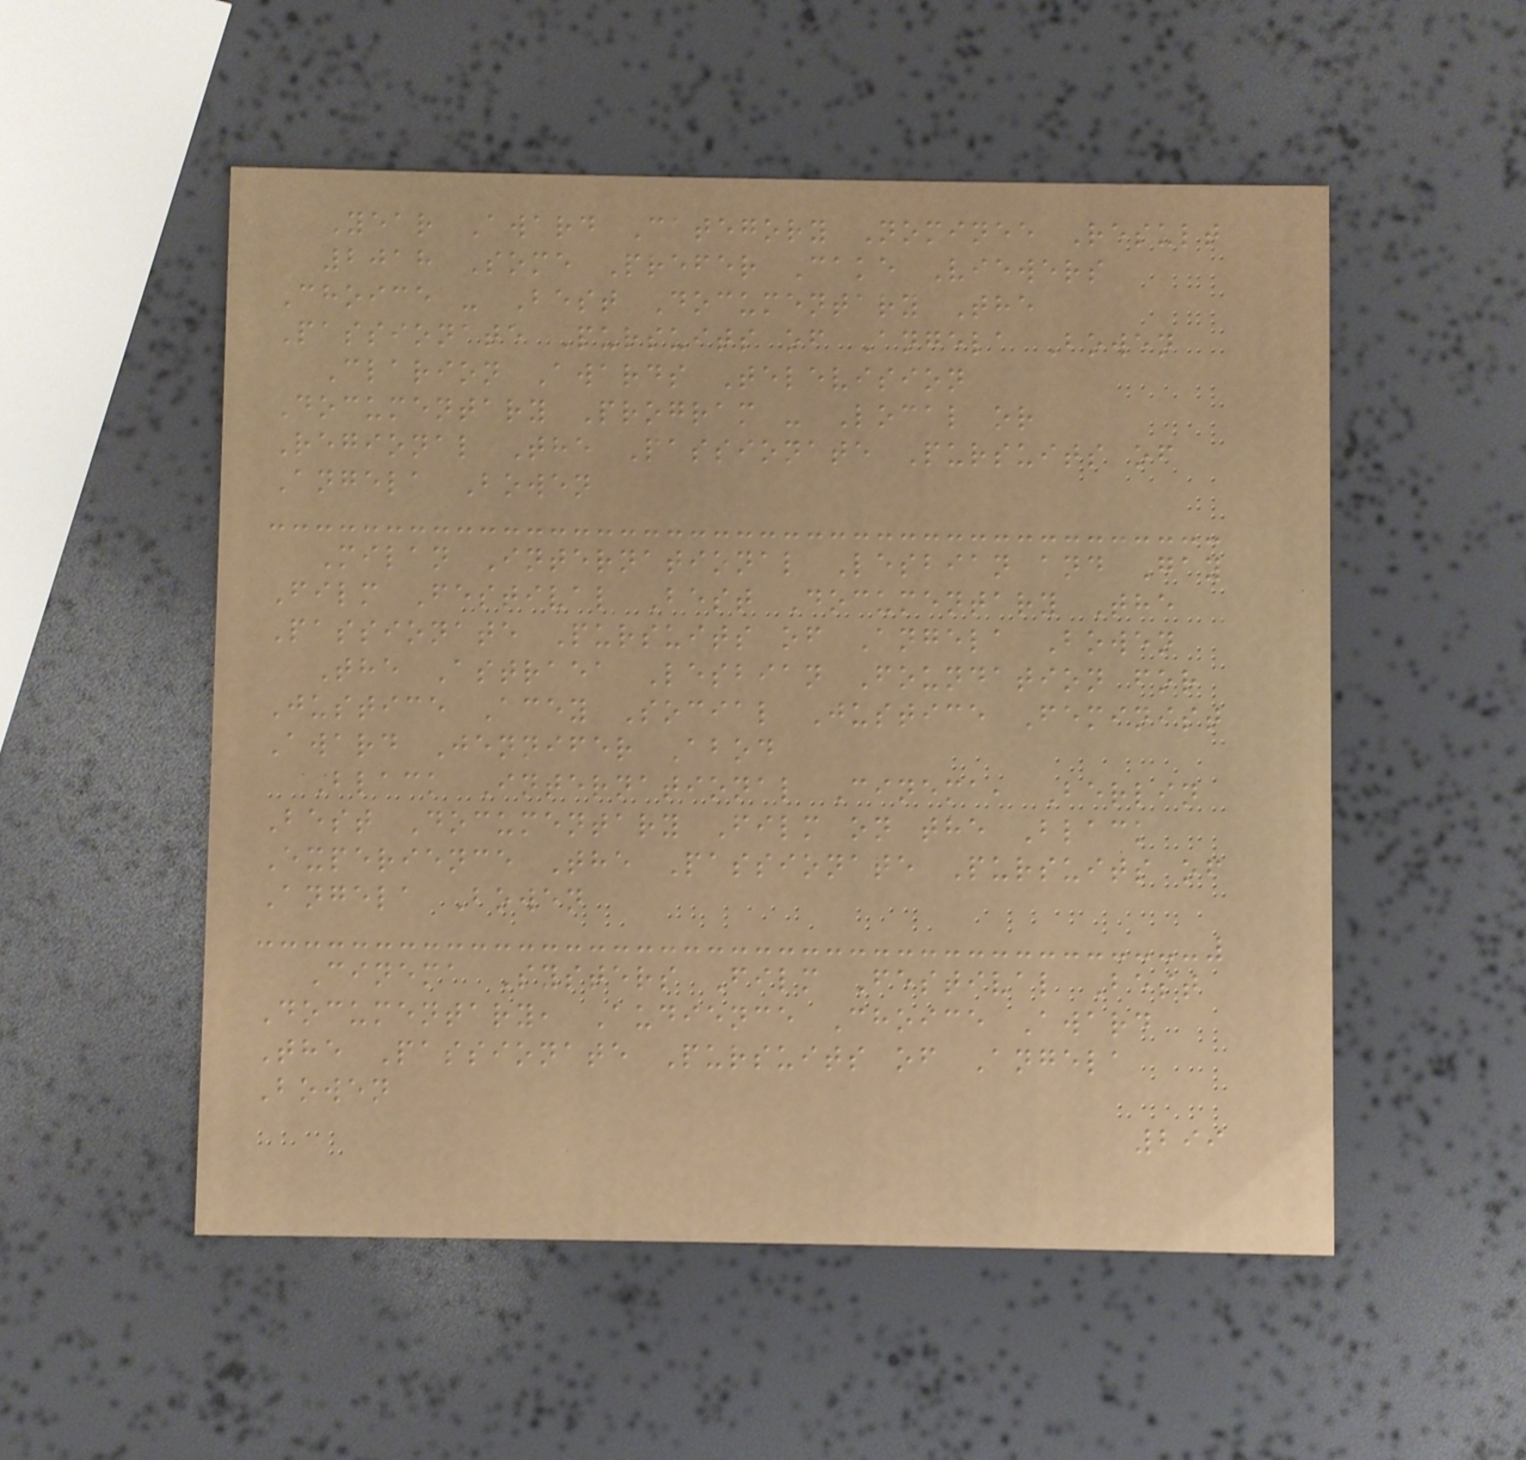Year Award Category Nominee Result
2018 Some Prefer Cake Viewers
Choice - Best Documentary The
Passionate Pursuits of Angela Bowen
Clarion Awards Television
Documentary Program - Local or
Regional The Passionate Pursuits of
Angela Bowen
Milan International Lesbian and Gay
Film Festival Best Documentary The
Passionate Pursuits of Angela Bowen
The Astraea Lesbian Foundation for
Justice Acey Social Justice Feminist
Award Jennifer Abod
Black International Cinema, Berlin
Best Documentary Film on the Black
Experience The Passionate Pursuits of
Angela Bowen
Cinema Systers Film Festival Best
Documentary, Audience Choice Award
The Passionate Pursuits of Angela
Bowen
299
